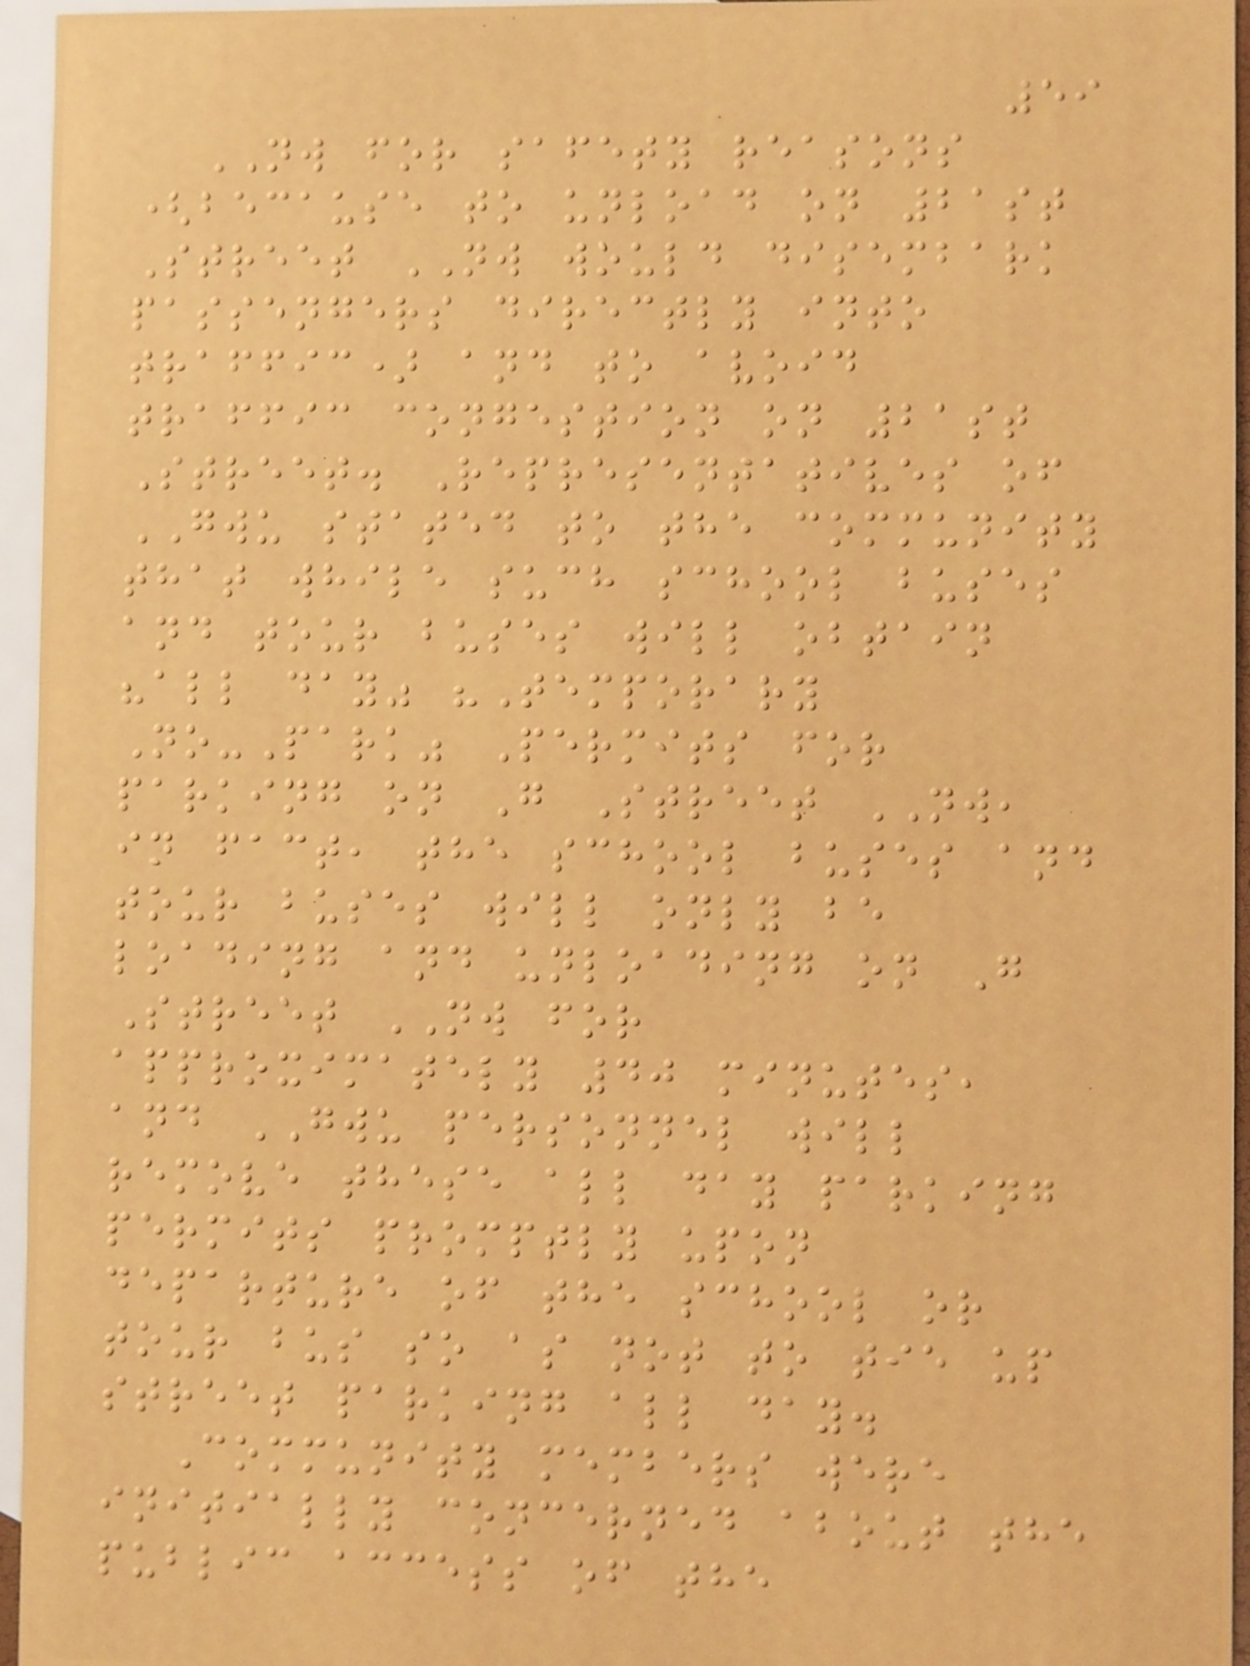59
NW for safety reasons
(because to unload on 21st
Street NW would disembark
passengers directly into
traffic) and to avoid
traffic congestion on 21st
Street. Representatives of
GWU stated to the community
that while such school buses
and tour buses will obtain
"all day" "Temporary
No-Park" Permits for
parking on G Street NW,
in fact, the school buses and
tour buses will only be
loading and unloading on G
Street NW for
approximately 40 minutes,
and GWU personnel will
remove these all day parking
permits promptly upon
departure of the school or
tour bus so as not to tie up
street parking all day.
Community members were
initially concerned about the
public access of the
